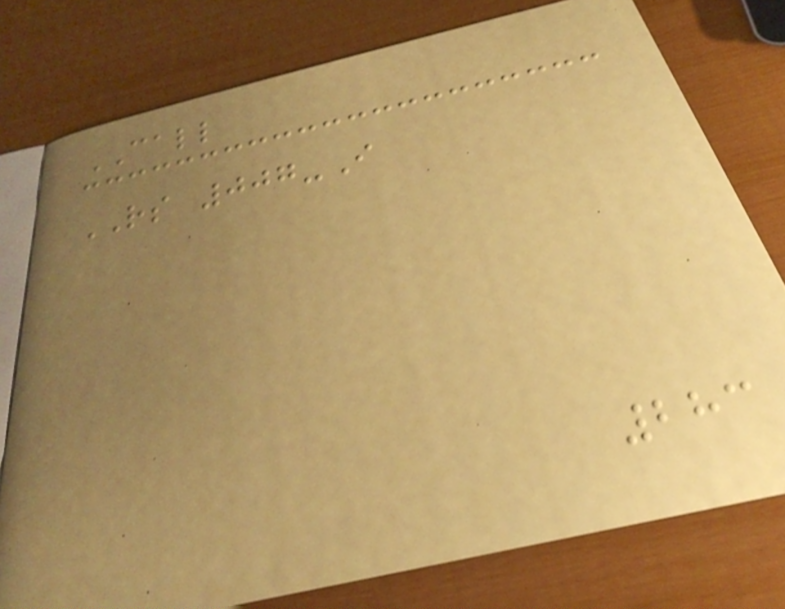CALL
RS 007-I
283
